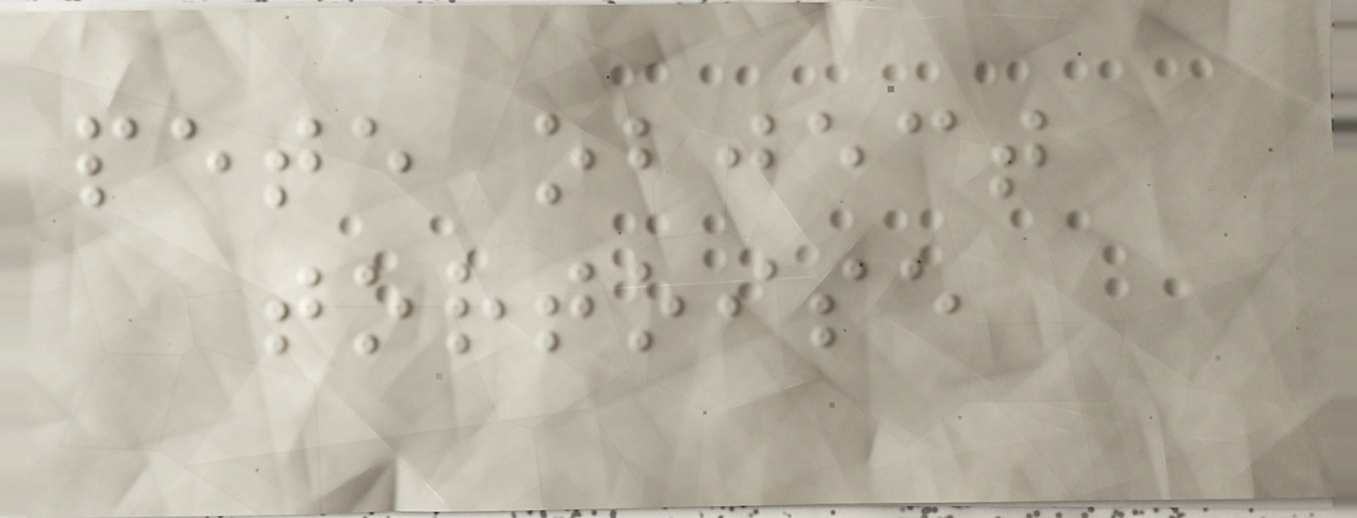pete object
tortoise
